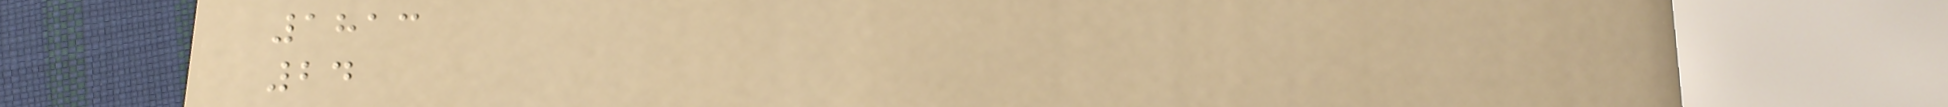1813
24
